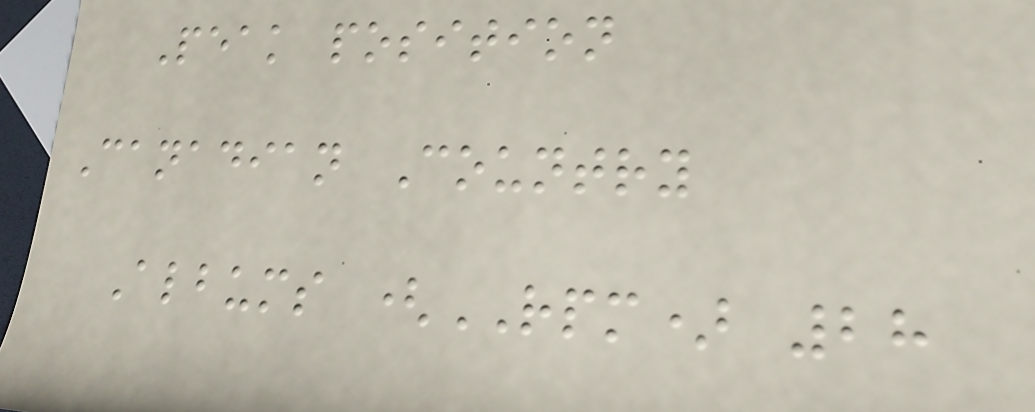Peak position
Canadian Country
Albums (RPM) 28
